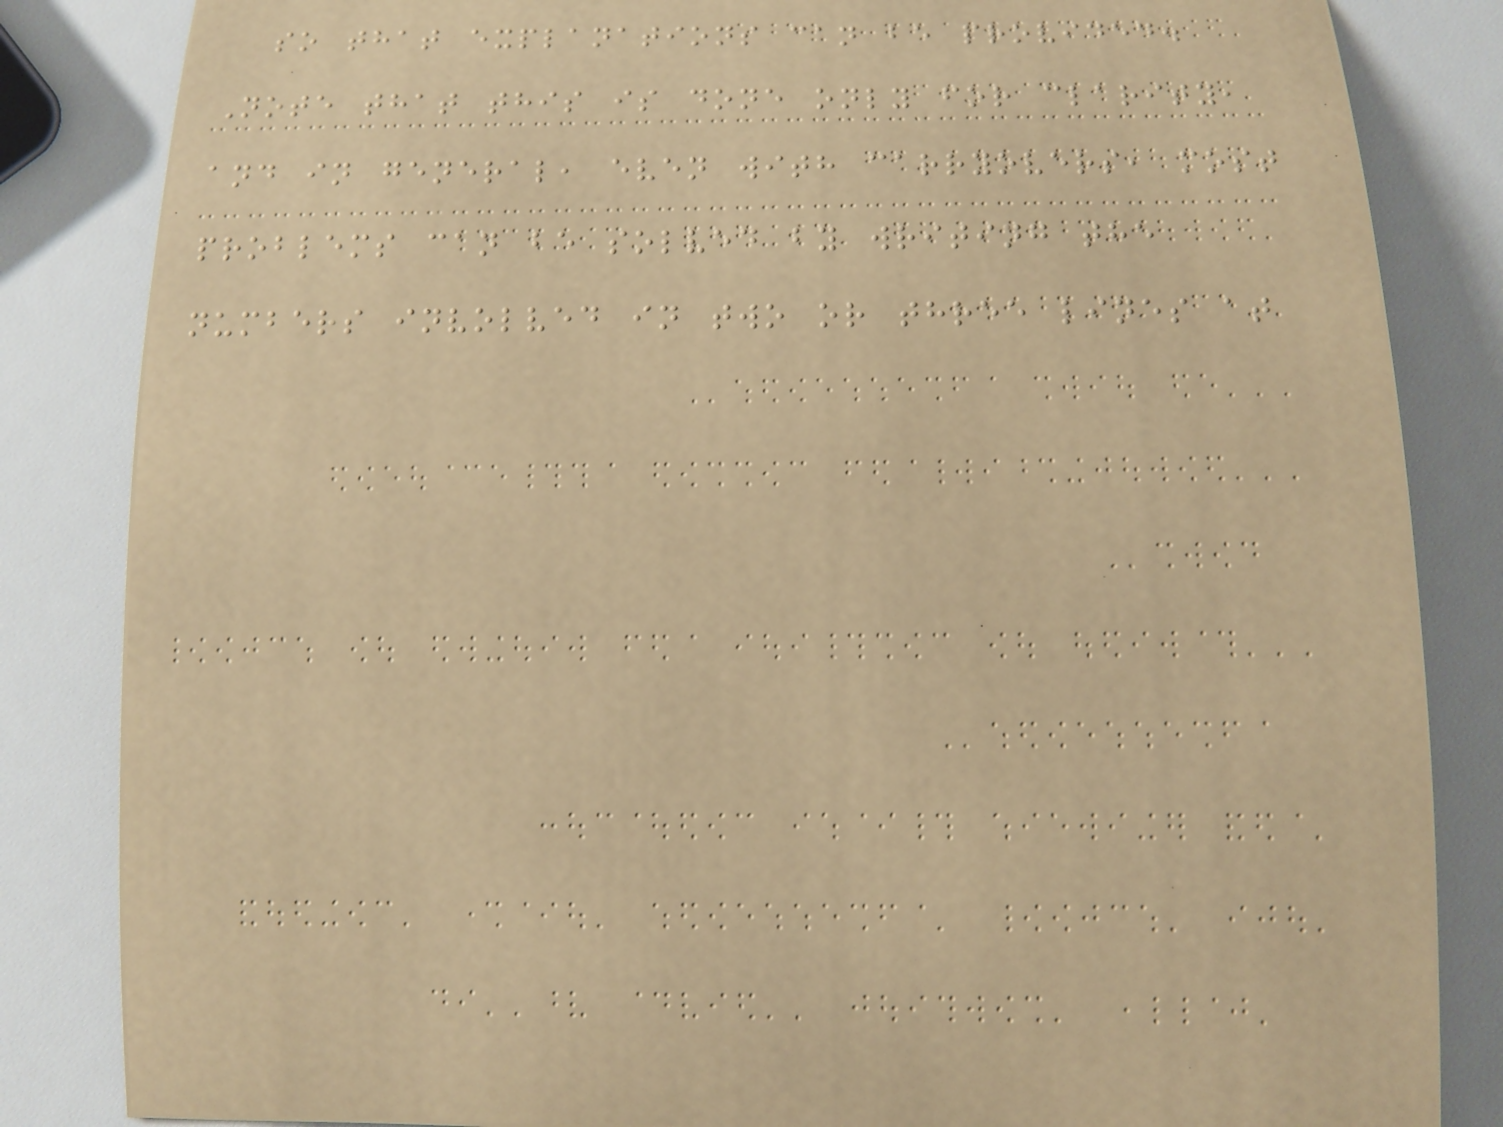so that explanations can be provided.
Note that this is done only for clarity,
and in general, even with carryovers, most
problems can be solved by writing the
numbers involved in two or three lines at
